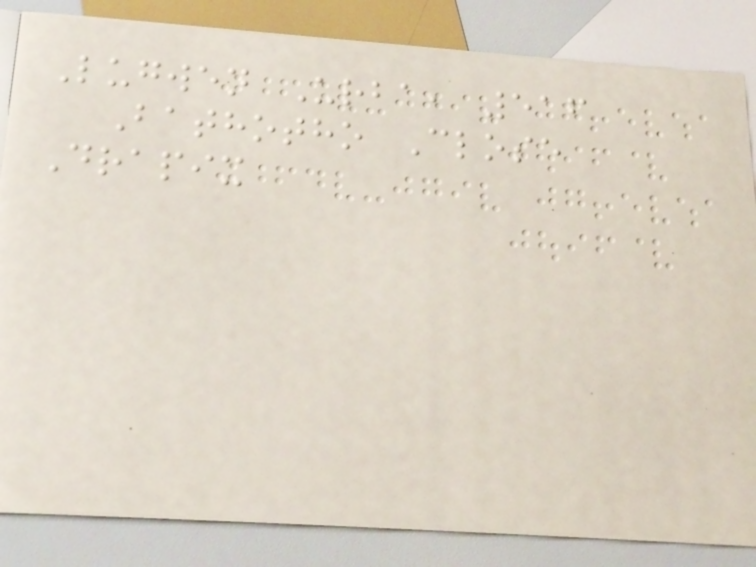Lugwen Urba, 516
Bathotho Close
Drapix
